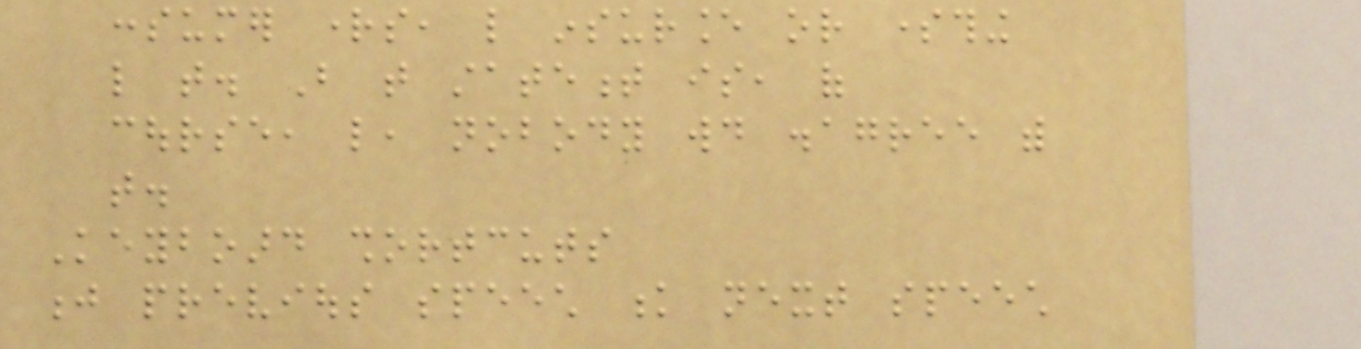consumer rights, like insurance or something
like that. But that statement is, of
course, like, nobody would disagree with
that.
Keyboard shortcuts
j previous speech k next speech
